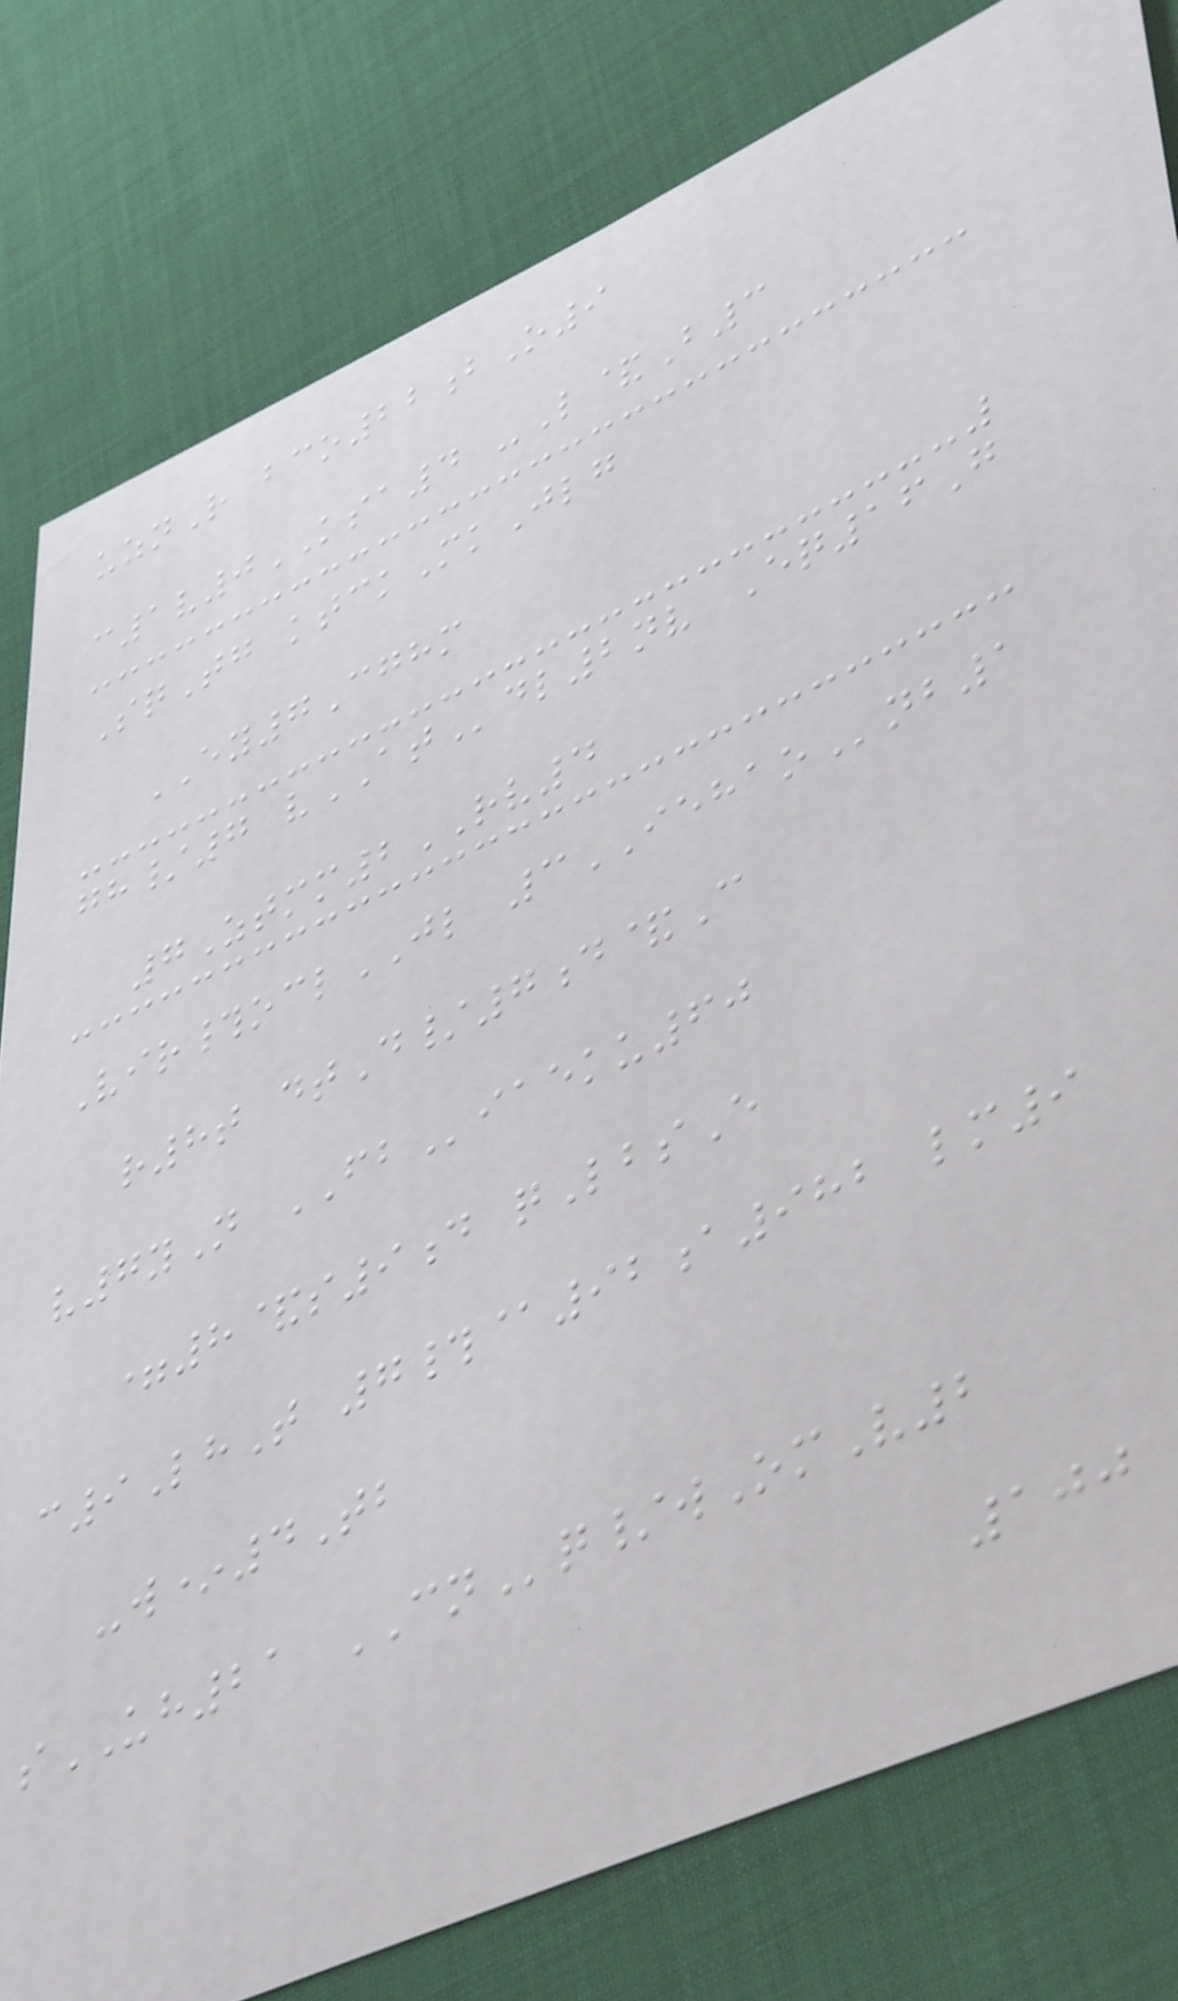uznR bco22bO9
c1v0KSA4 -L&B3
SqTg ktckMkJlg
EY7Cghm
gh/7 vATdl2nv Eq16G
7Ztmm2RV4
Vir#oclJL 3IEHAOnb1
r8t dtD/7d&C
v7yN FBiaeku60
=8&s9d qLbsE
c9LhT 7#@92a982 lm9
-w*4Tb
sUH21 CNq/wOmV2
100
